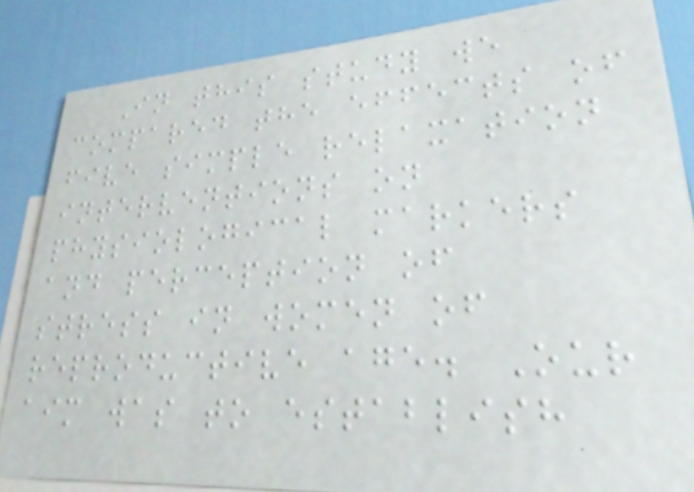In this study we
compared the effects of
five simple relaxation
interventions on
physiological markers
and perception of
stress in women of
reproductive age. Our
aim was to establish
